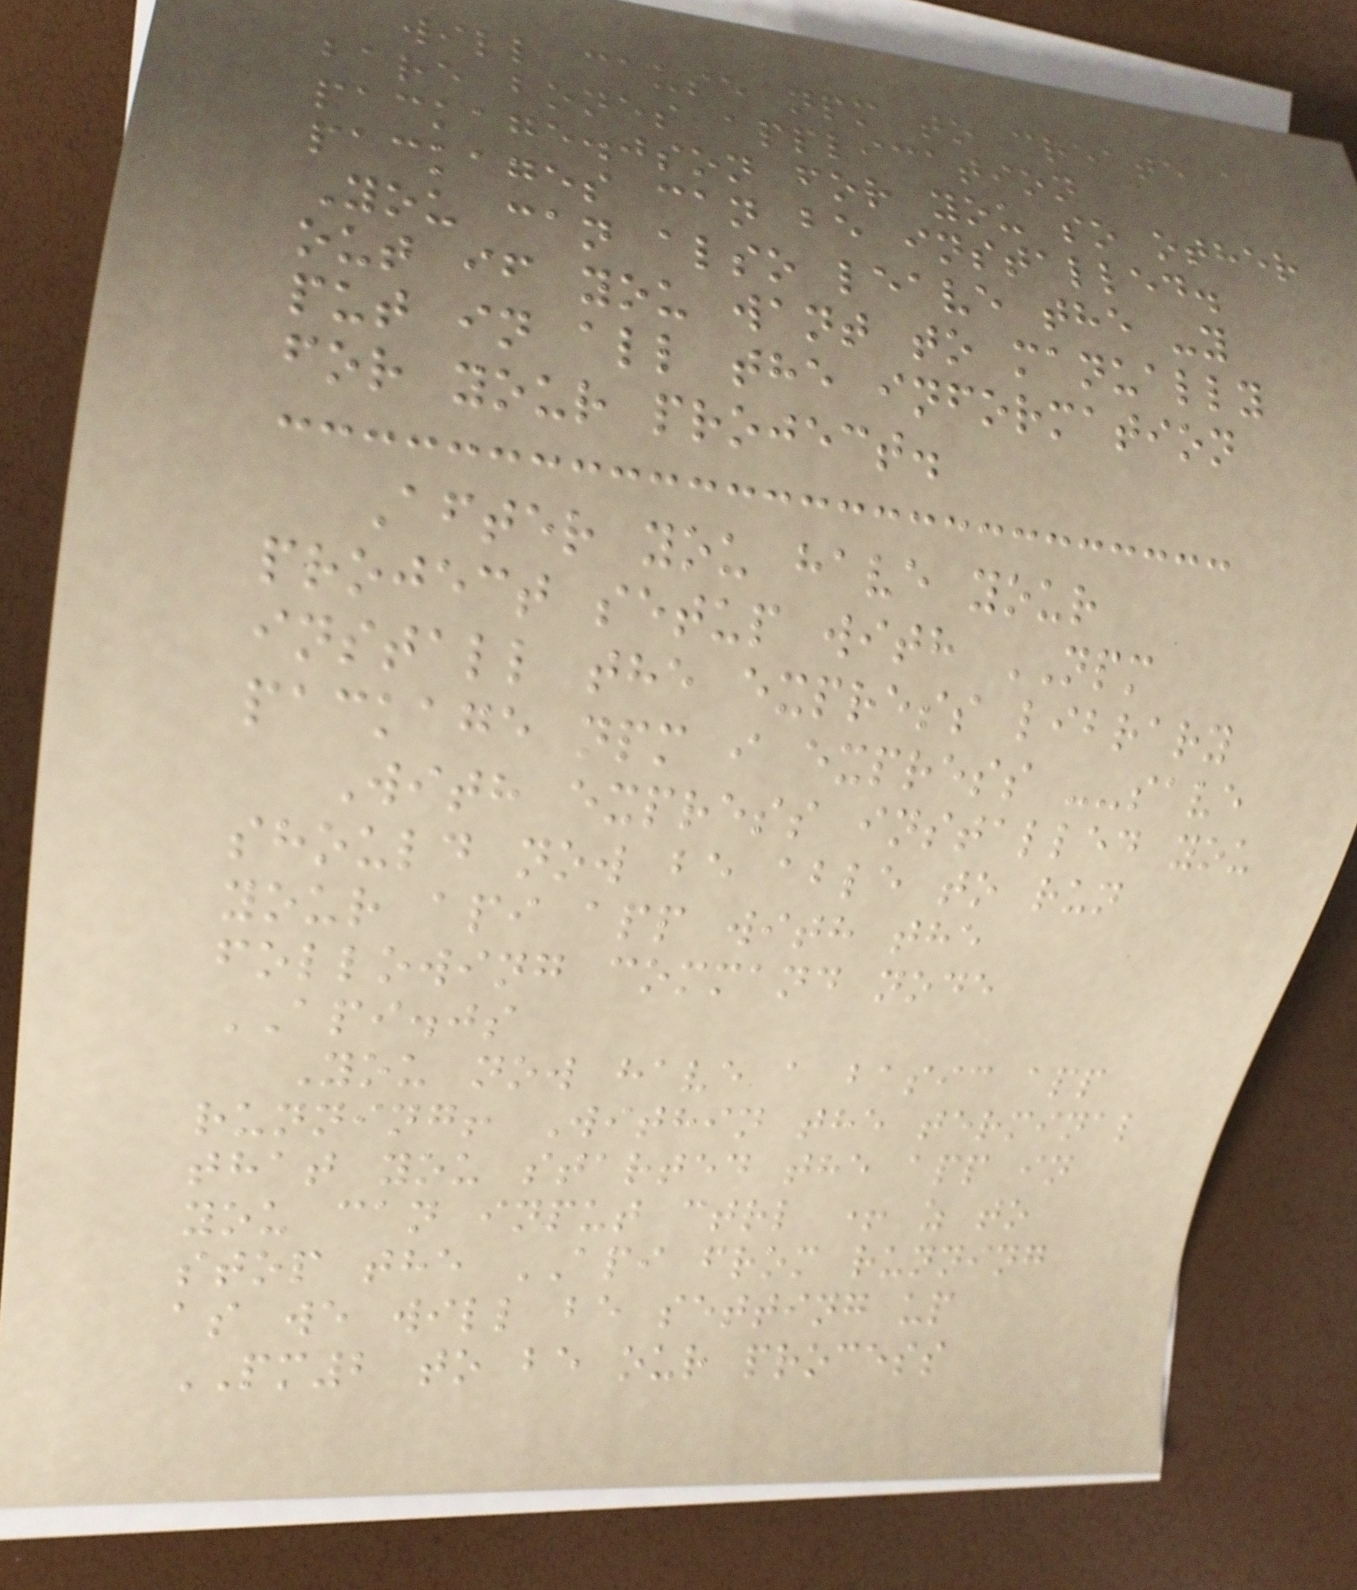will cause npm to create a
bare bones application
package.json for you so other
packages can be installed.
You can also leave the -y
out if you want to manually
put in all the information
for your project.
After you have your
project setup with NPM
install the express library
package npm i express --save
With express installed you
should now be able to run
your api app with the
following command node
API.js
You now have a basic app
running! Within the terminal
that you started the app in
you can input ctrl + z to
stop the API from running
as we will be setting up
PM2 to be our process
